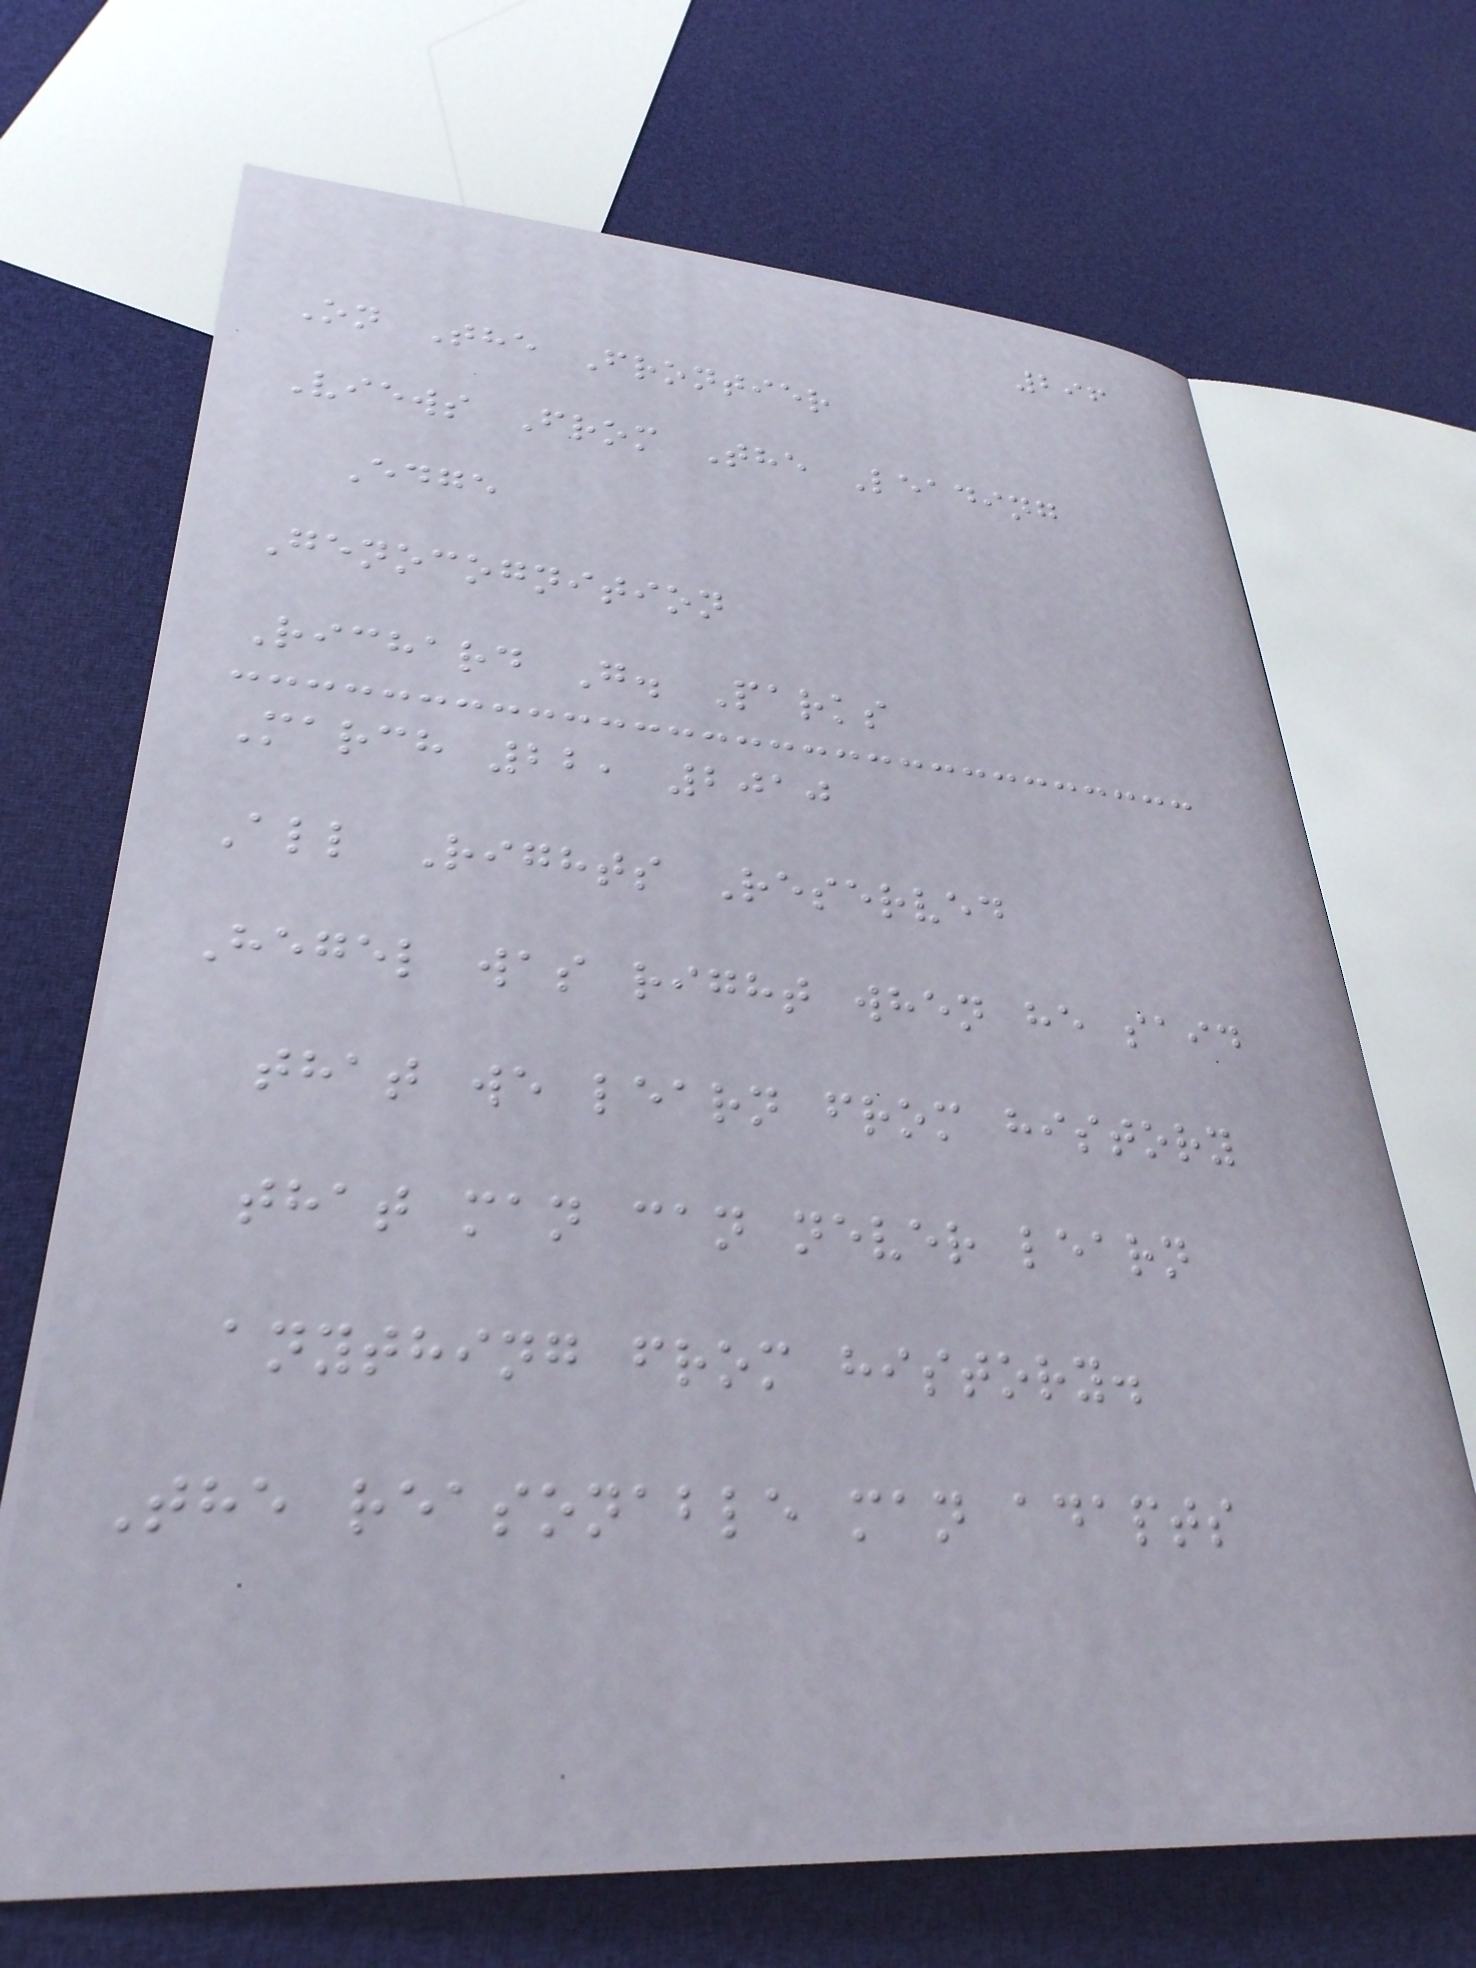296
On The Frontier
Views From The Leading
Edge
Genocognition
Richard G. Parks
March 22, 2010
All Rights Reserved
Hegel was right when he said
that we learn from history
that man can never learn
anything from history.
The reasonable man adapts
